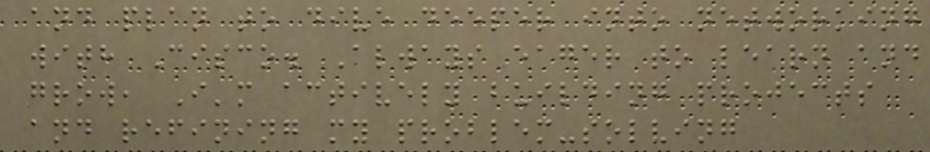and plan to dive deeper into networking
with Cisco. Always eager to learn and
grow, I'm actively building projects
and refining my problem-solving
